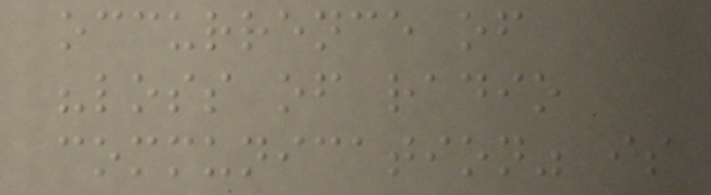occurrence of
"loss of radio
communication" is
